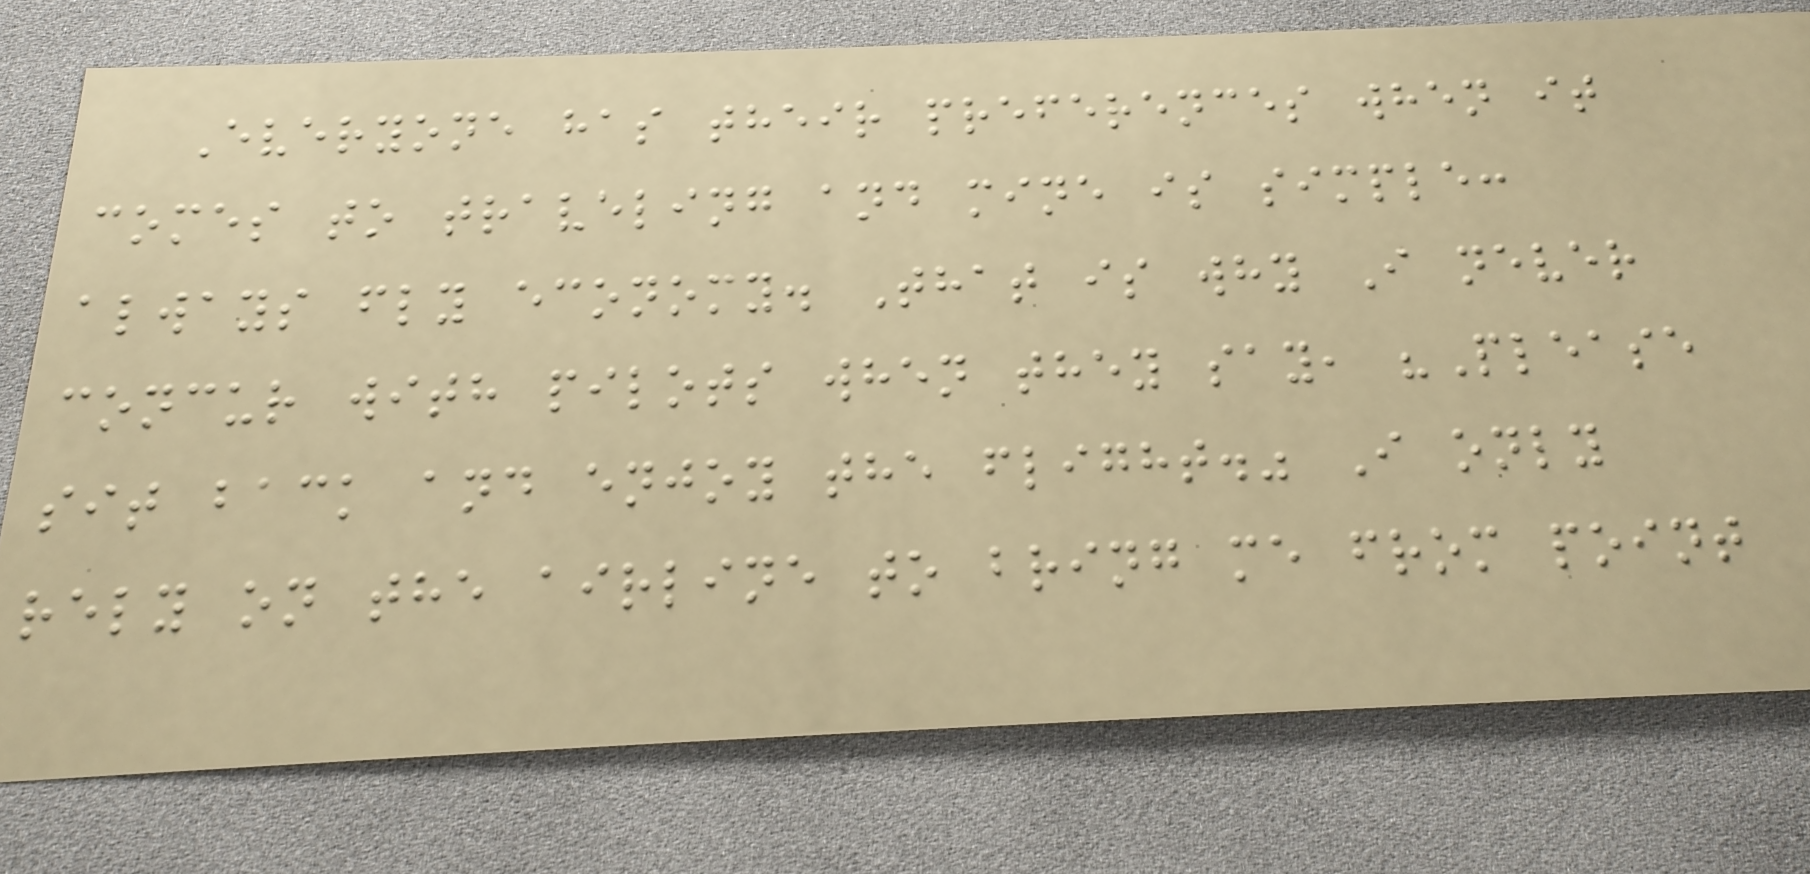Everyone has their preferences when it
comes to traveling and mine is simple:
always fly economy. That is why I never
concur with pilots when they say, "Please
sit back and enjoy the flight." I only
rely on the airline to bring me from point
